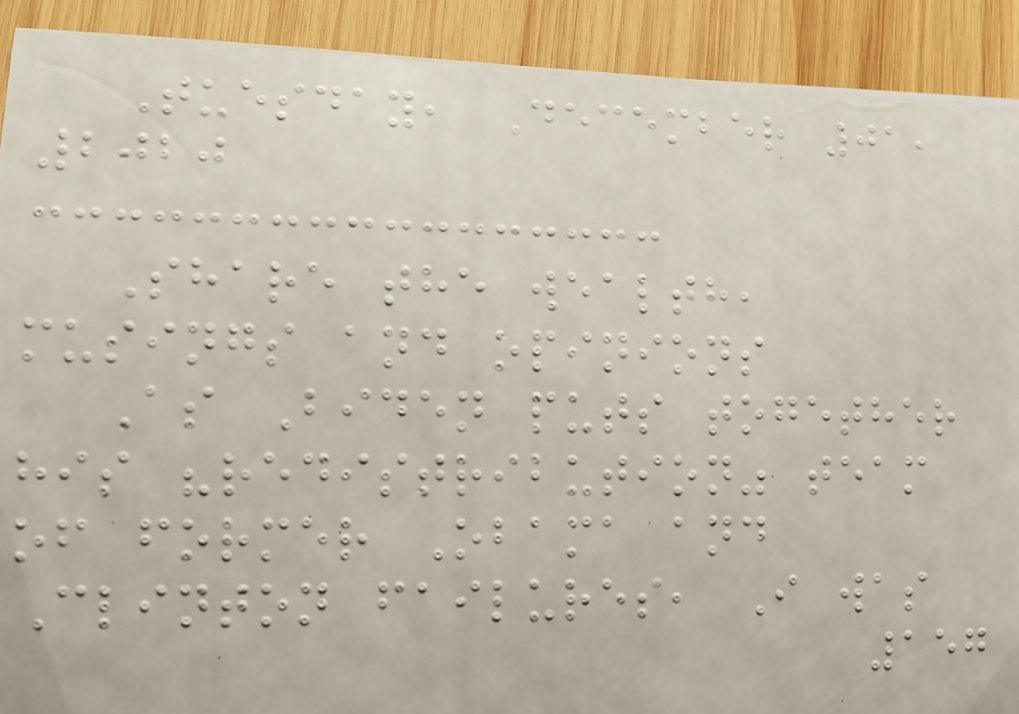Tuesday, December 01,
2020
Share the wealth,
musings and opinions
As Biden puts together
his "redistribution" team
of former Obama and
Clinton failures, I was
157
